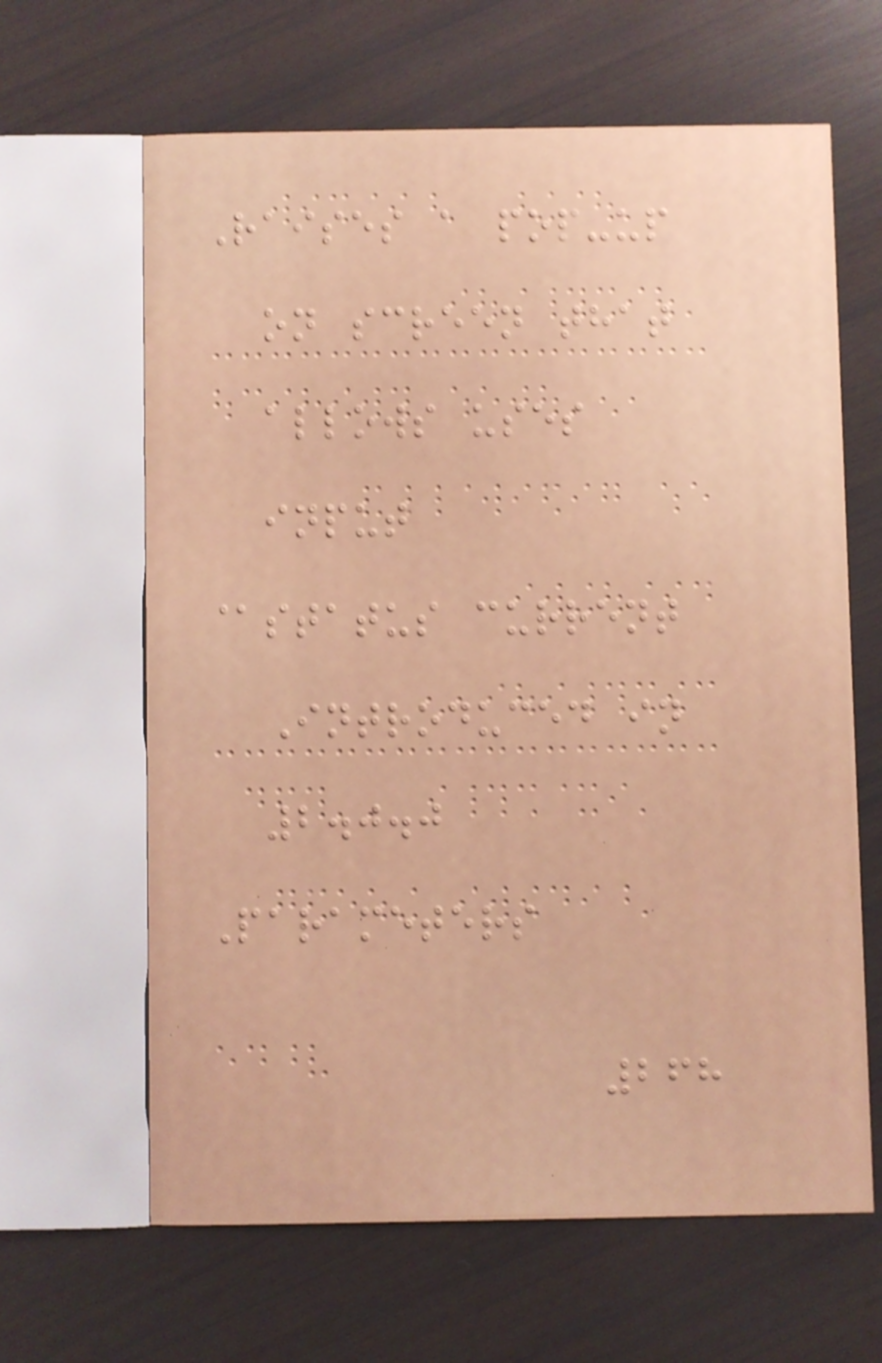Raises a pop-up
on screen that
allows uses
input
@status current
Introduced in
2.0.0
Parameters
268
